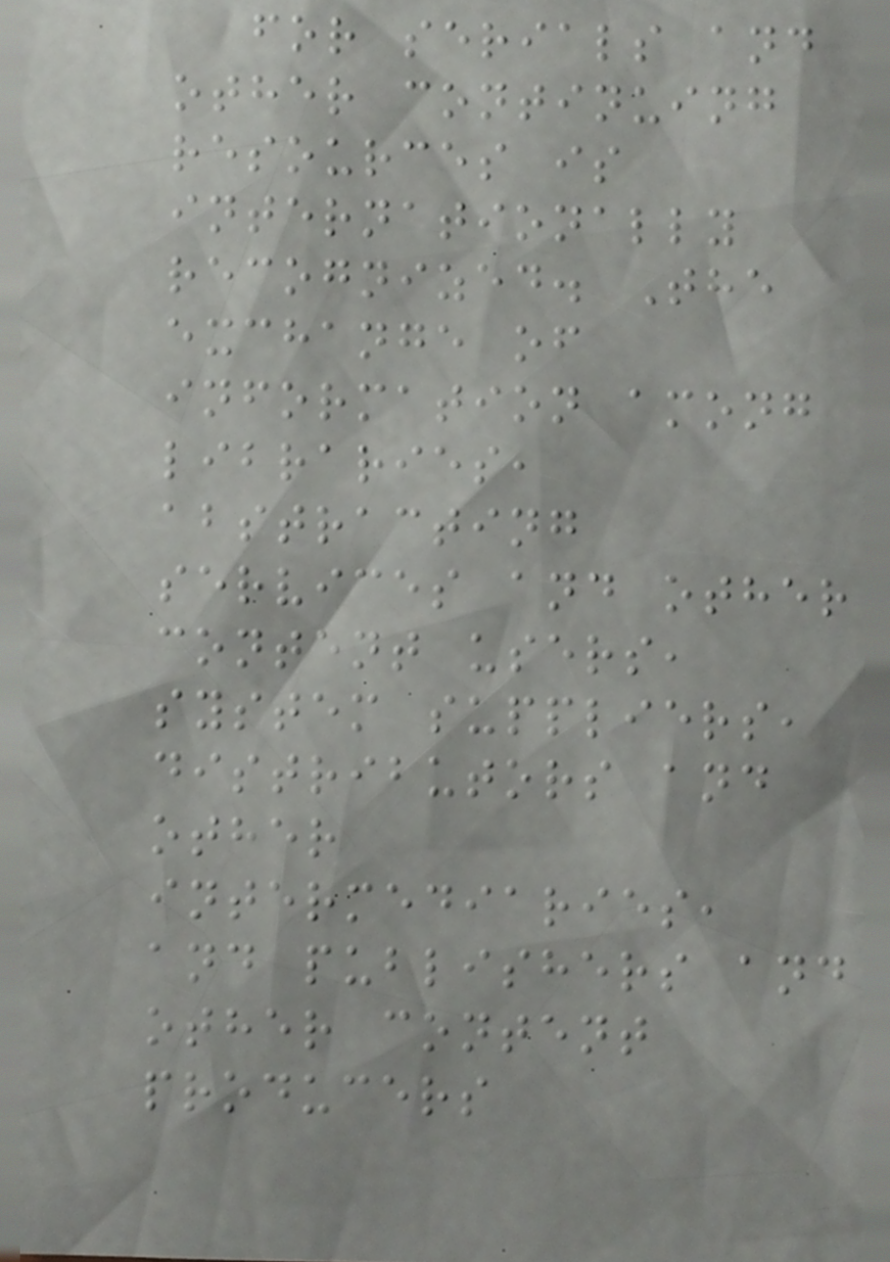for serials and
other continuing
resources is
internationally
recognized. The
exchange of
information among
libraries,
abstracting
services and other
content users,
system suppliers,
distributors and
other
intermediaries,
and publishers and
other content
producers
